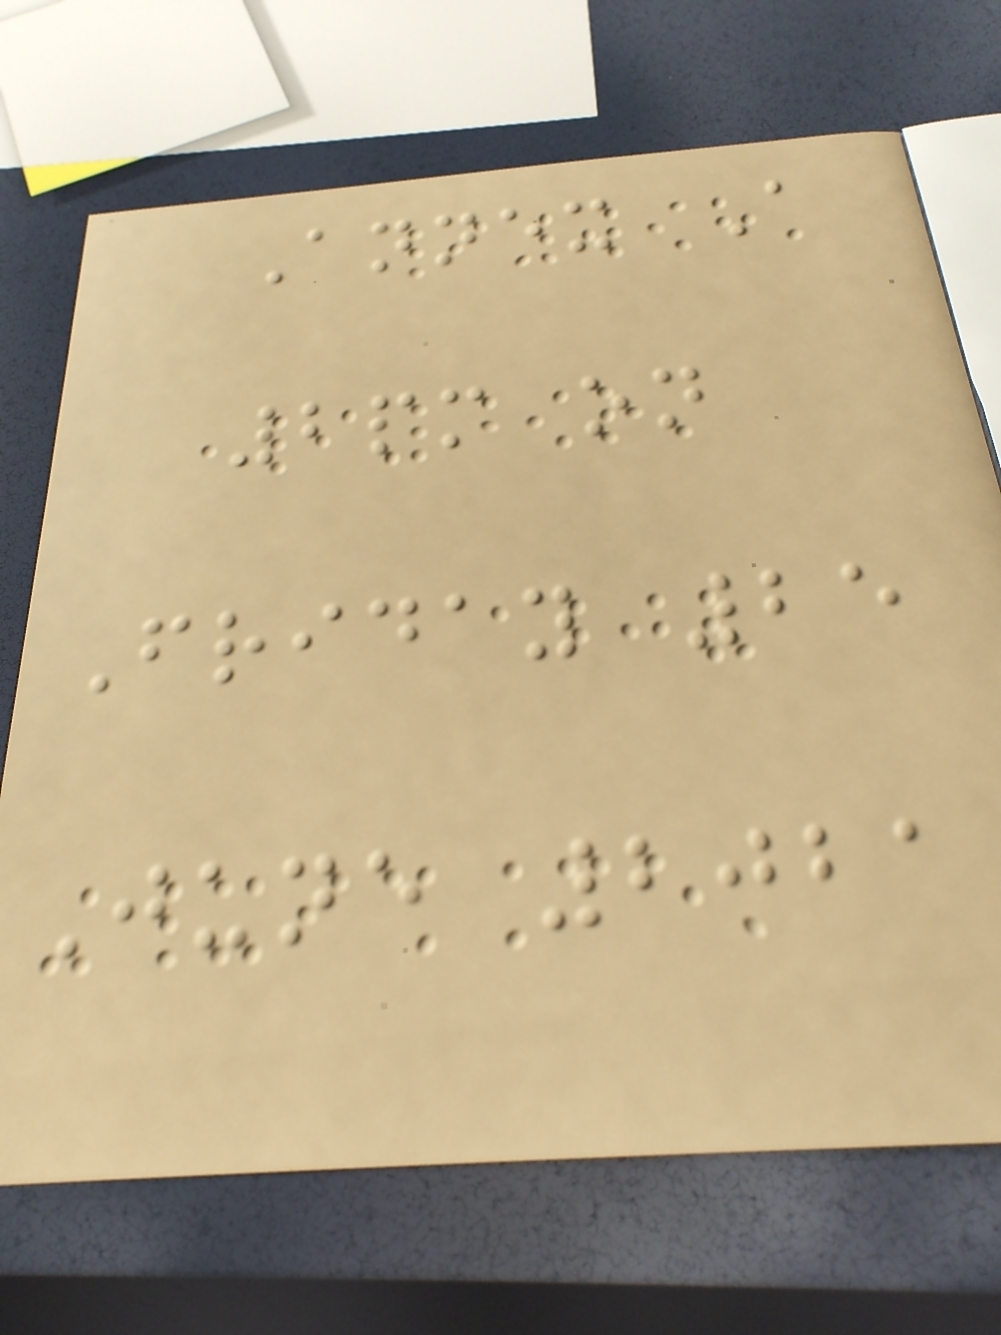Annex A
2pm on
Friday 25
June 2021
